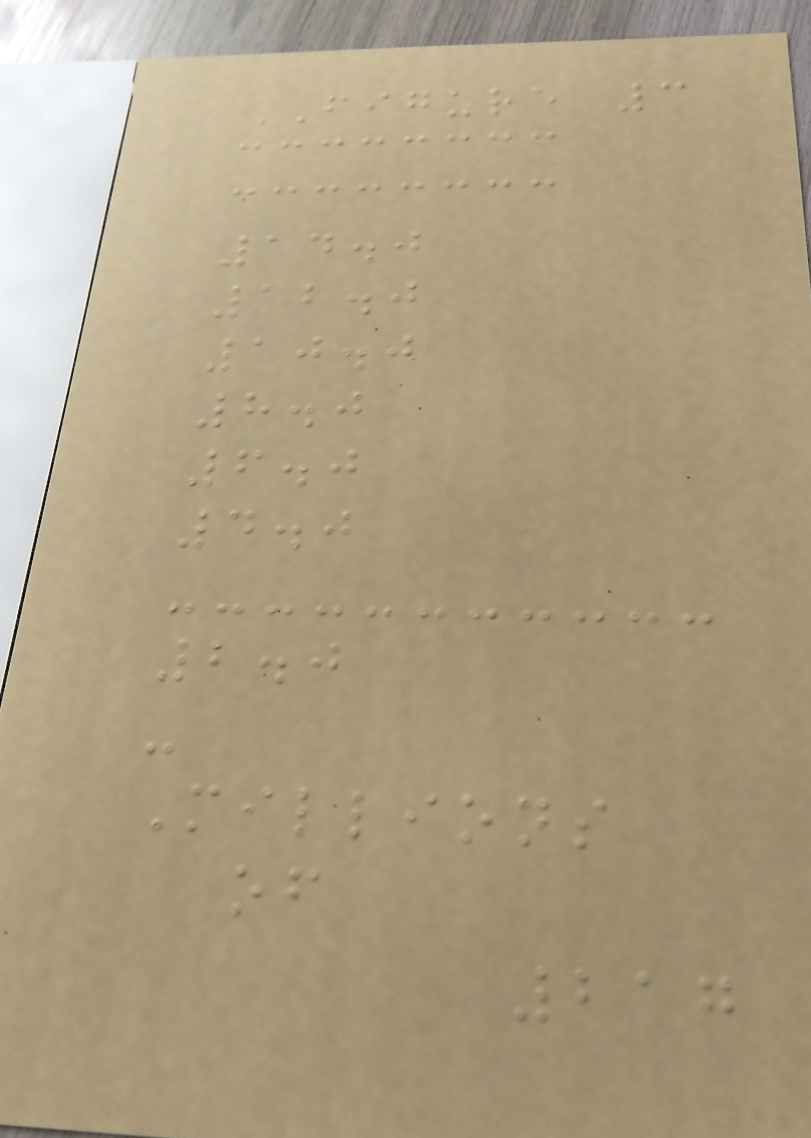FIGURE 3
14.0
12.0
10.0
8.0
6.0
4.0
2.0
-
Millions
of
217
